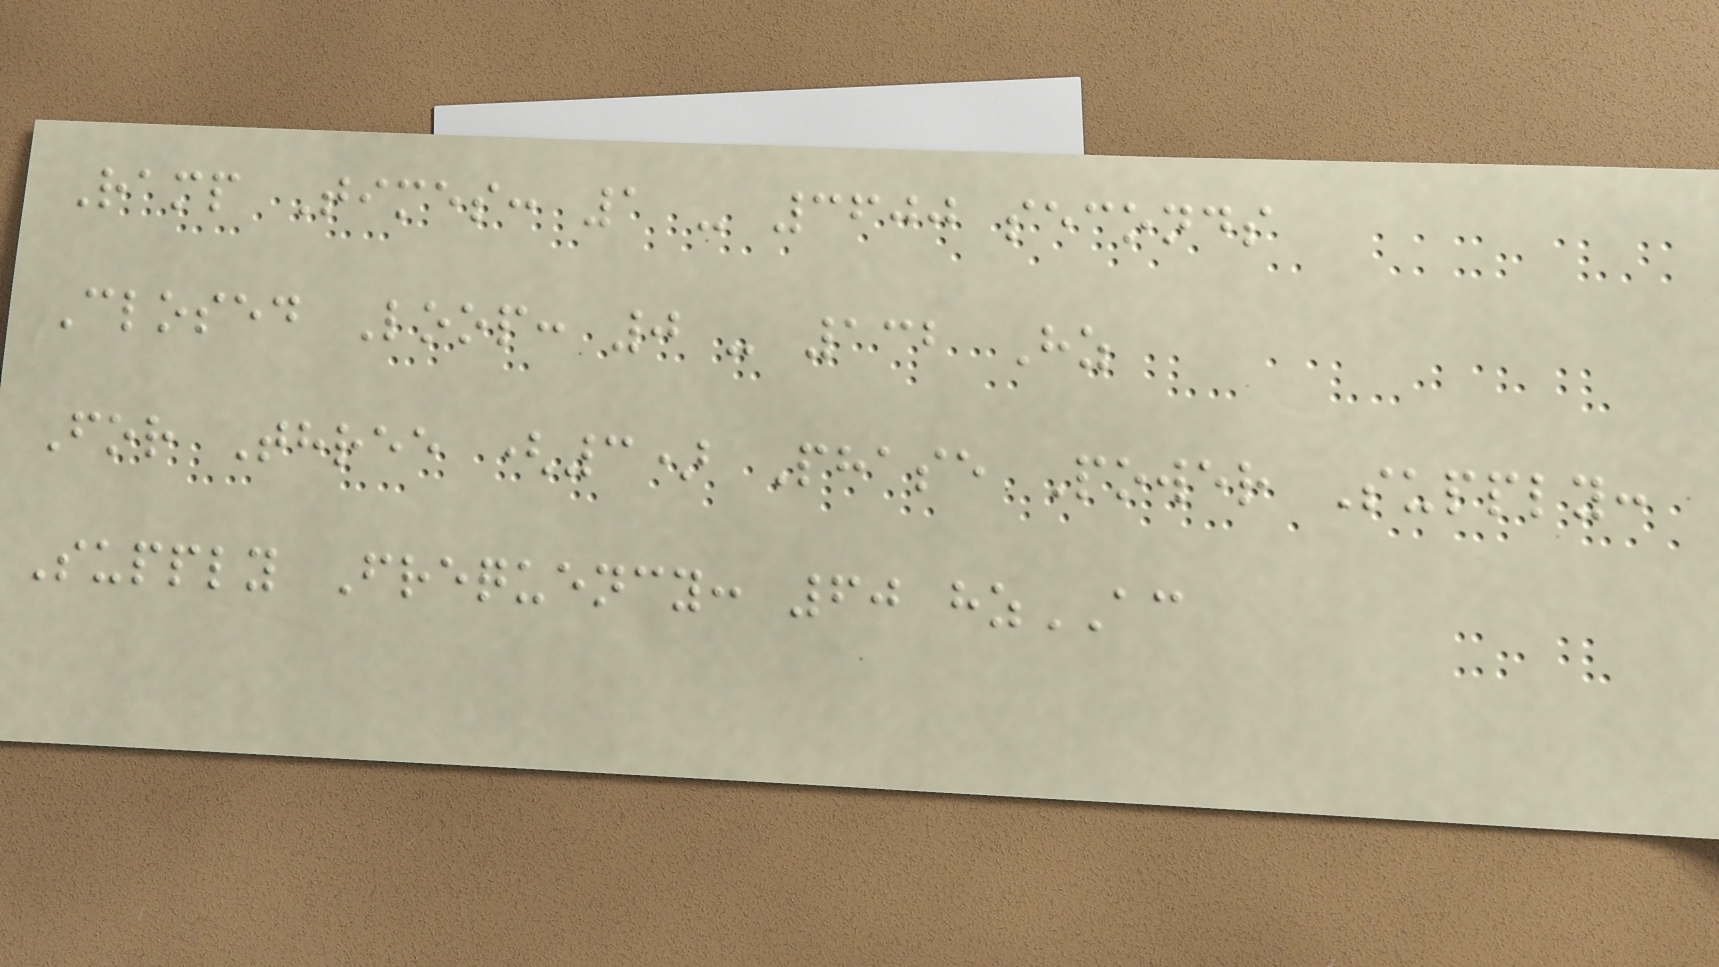Ramp Times: 1 - 3600 seconds
Closed Loop: 0 - 132 Hz
For Three (3) Phase Power Supply:
Supply Frequency: 60 hzAC
